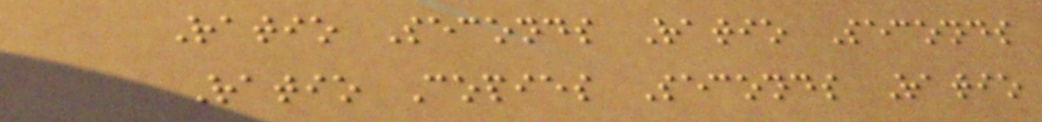Ratio Seconds Ratio Seconds
Ratio Copies Seconds Ratio
